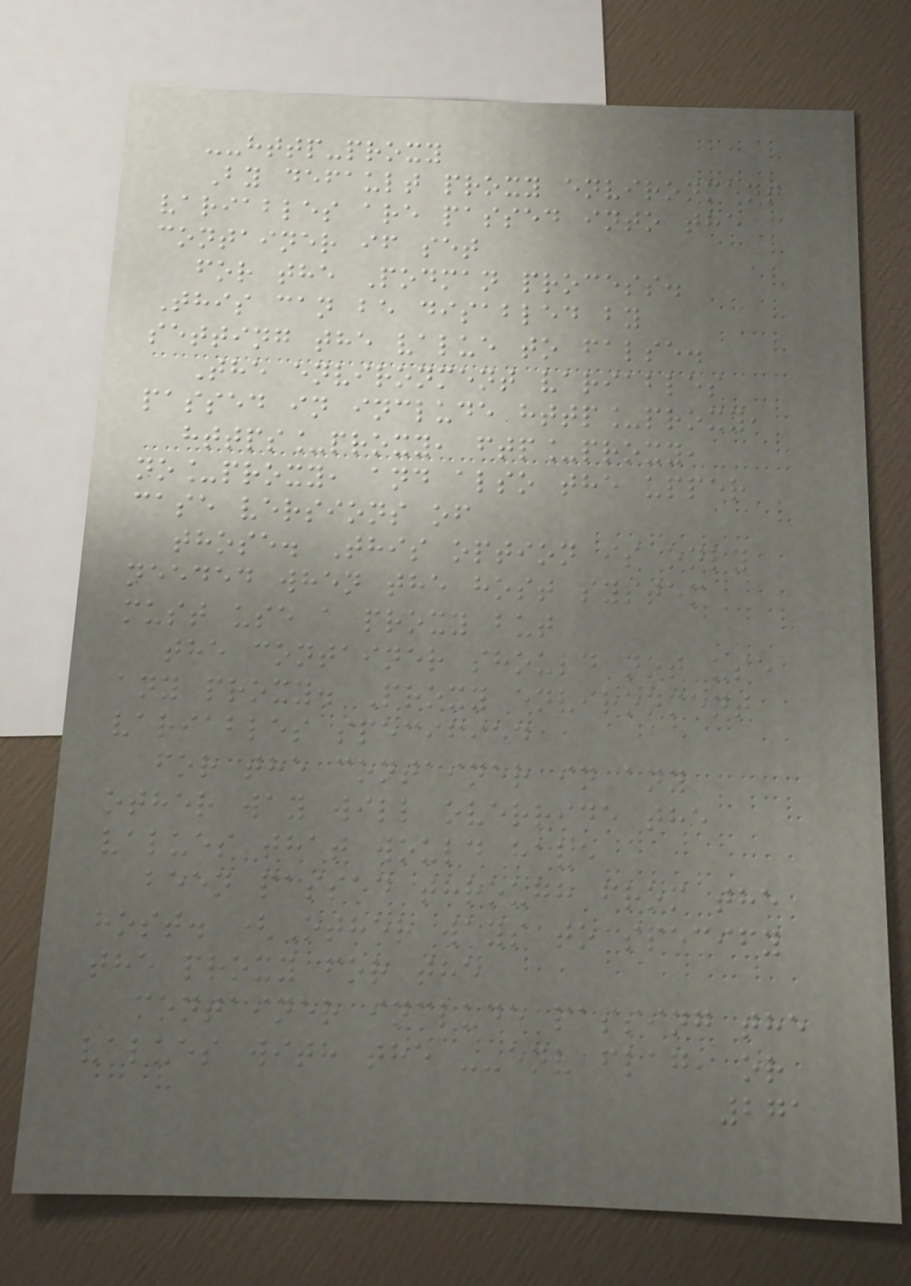--http-proxy
By default proxy environment
variables are passed into the
container if set
for the Podman process.
This can be disabled by
setting the value to false.
The environment variables
passed in include http_proxy,
https_proxy, ftp_proxy,
no_proxy, and also the upper
case versions of
those. This option is only
needed when the host system
must use a proxy but
the container should not use
any proxy. Proxy environment
variables specified
for the container in any
other way will override the
values that would have
been passed through from the
host. (Other ways to specify
the proxy for the
container include passing the
values with the --env flag, or
271
